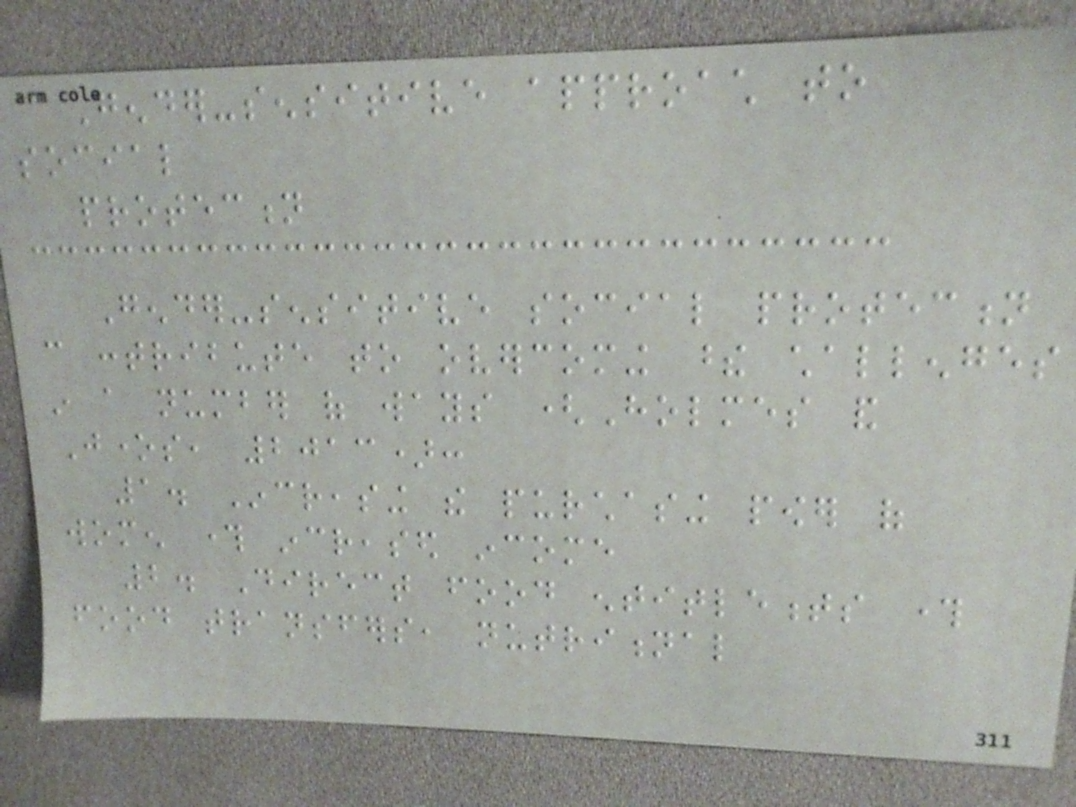Gender-sensitive approach to
social
protection
Gender-sensitive social protection
can contribute to overcoming these challenges
in a number of ways (Holmes and
Jones, 2013):
1. Increasing the purchasing power of
women through increased income
2. Direct food entitlements through
food transfers, nutritional
